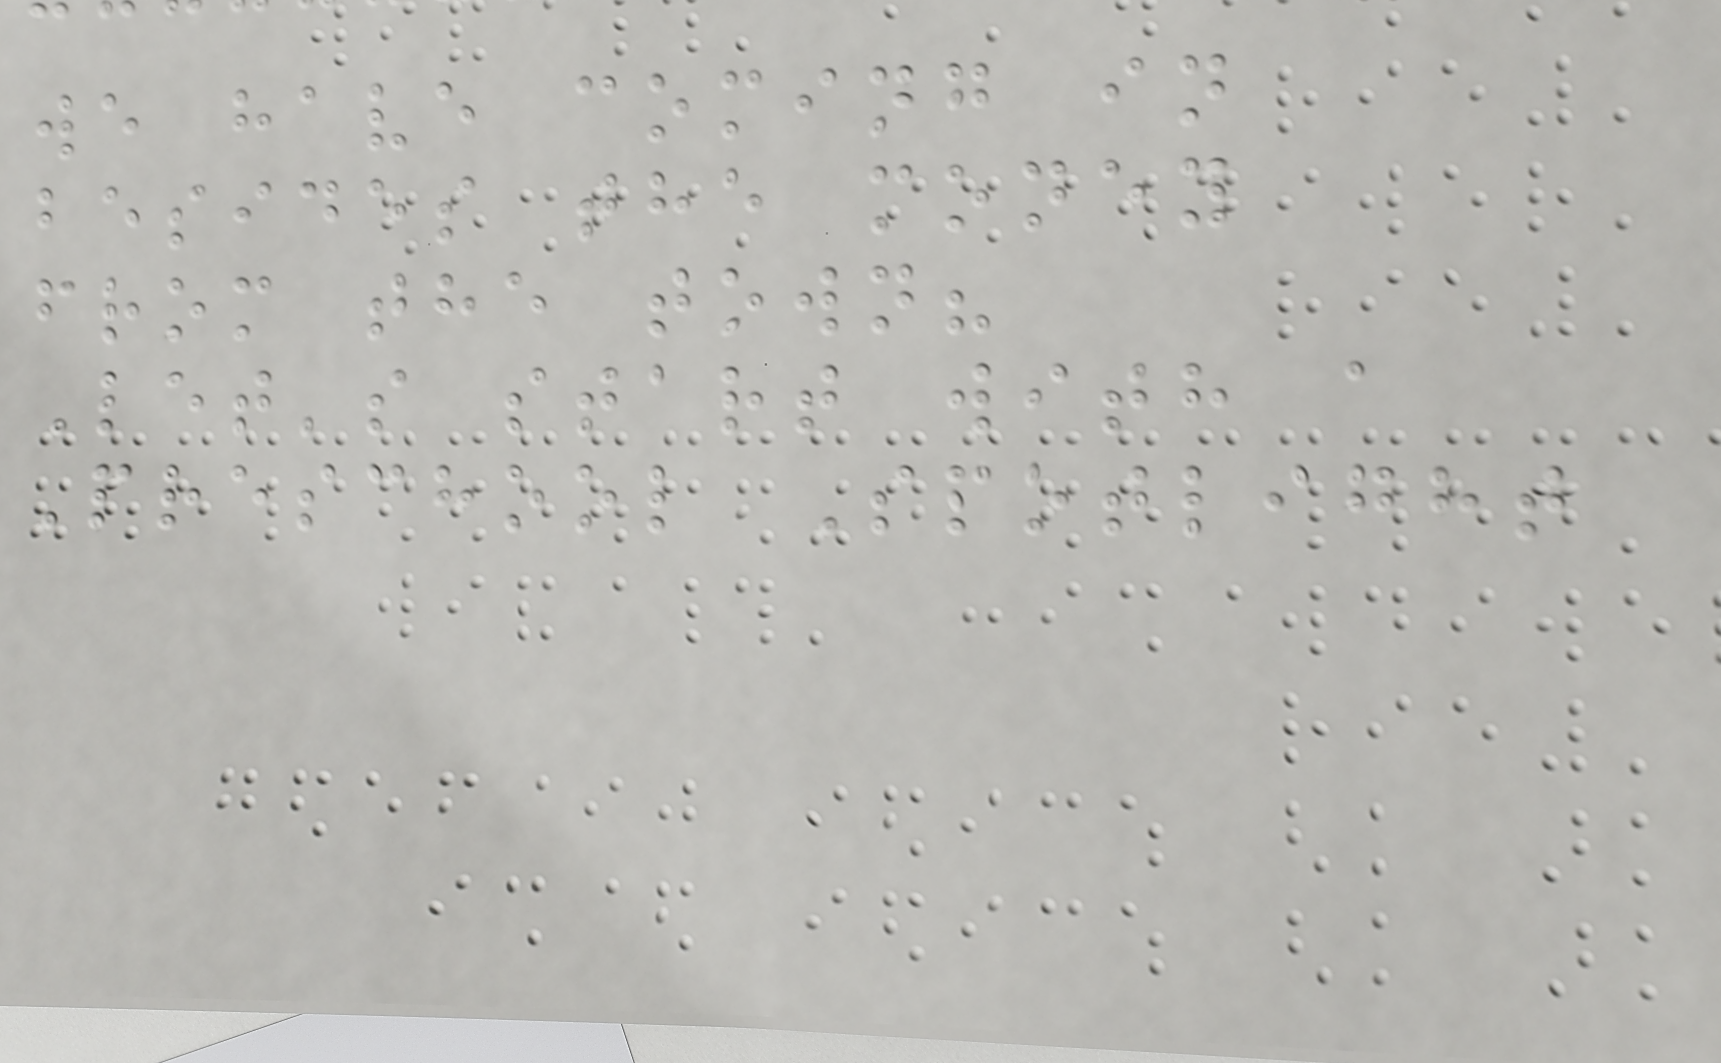we have coming in
besides the money
from the town?
Let's start with a
Preschool Spotlight
